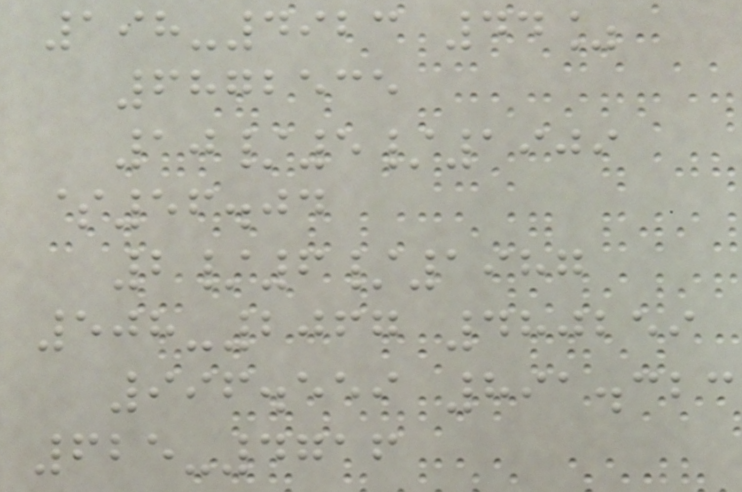198-4923 44%
6872535
10/5/1909
$56.04
2/6/1987
508-2067 480259
996.559 891.323
625-4716
